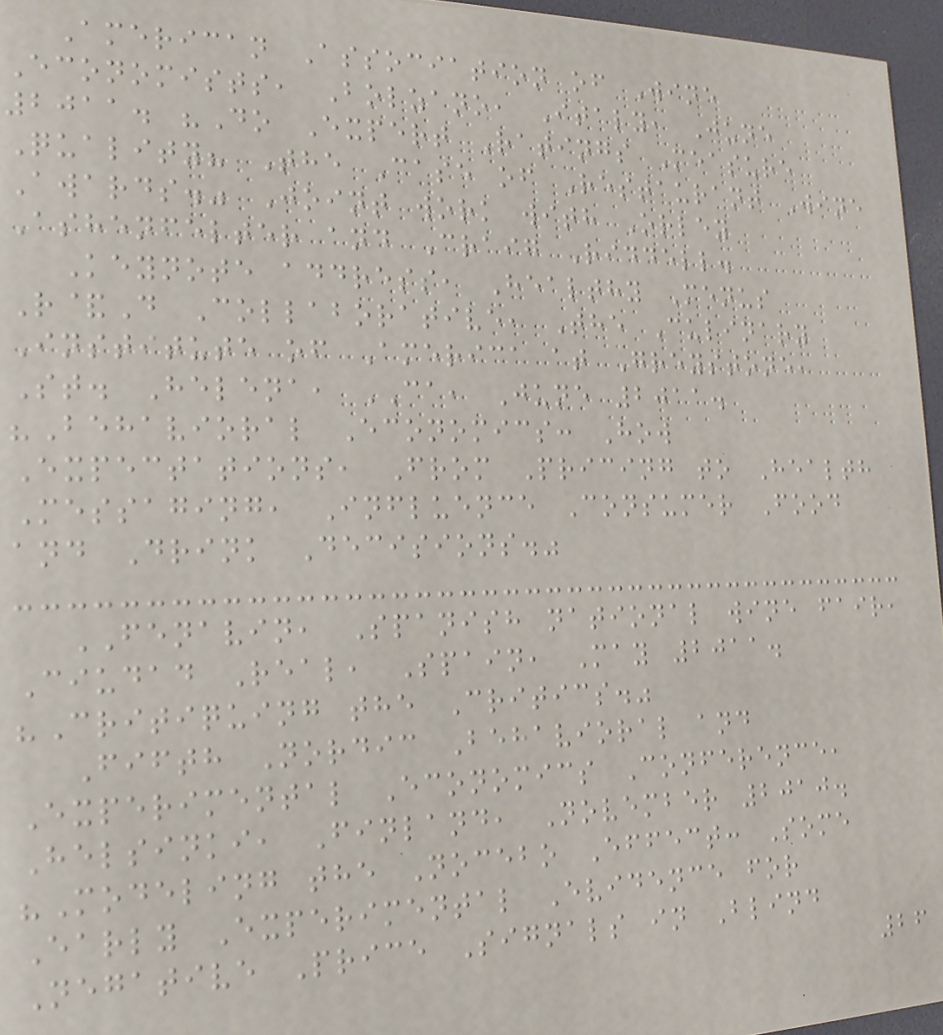American Association of Wine
Economists, Bolzano, Italy, June
2011. "Do Expert Ratings Measure
Quality? The Case of Restaurant Wine
Awards." Joint work with Orley
Ashenfelter and Craig Riddell.
Keynote address, Healthy Menus
R&D Collaborative, The Culinary
Institute of America at Greystone,
St. Helena, CA, June 2011.
"Behavioral Economics: How
Expectations, From Pricing to Health
Messaging, Influence Consumer Food
and Drink Decisions."
FENAVIN, Spanish national wine fair,
Ciudad Real, Spain, May 2011.
"Critiquing the Critics."
Fifth Nordic Behavioral and
Experimental Economics Conference,
Helsinki, Finland, November 2010.
"Modeling the Nocebo Effect: Some
Early Experimental Evidence for
Negative Price Signals in Blind
26
